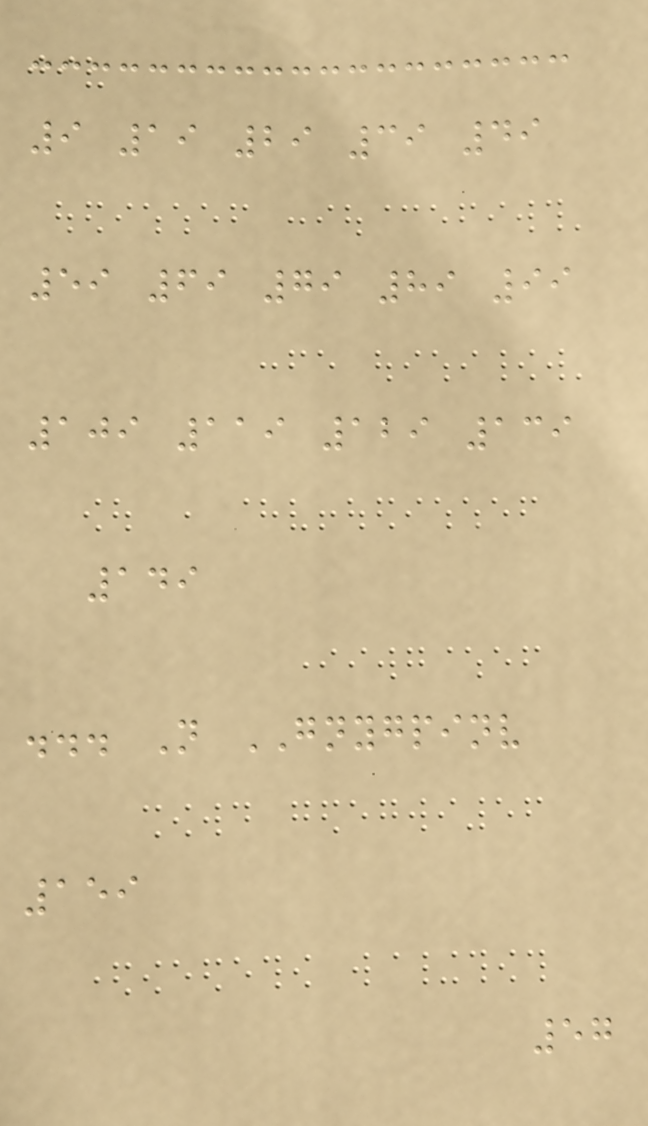9 19 29 39 49
59 69 79 89 99
109 119 129 139
149
... N GNYGPINV
159
57
